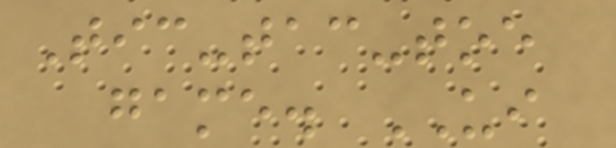Tic-tac-toe
game. UI
